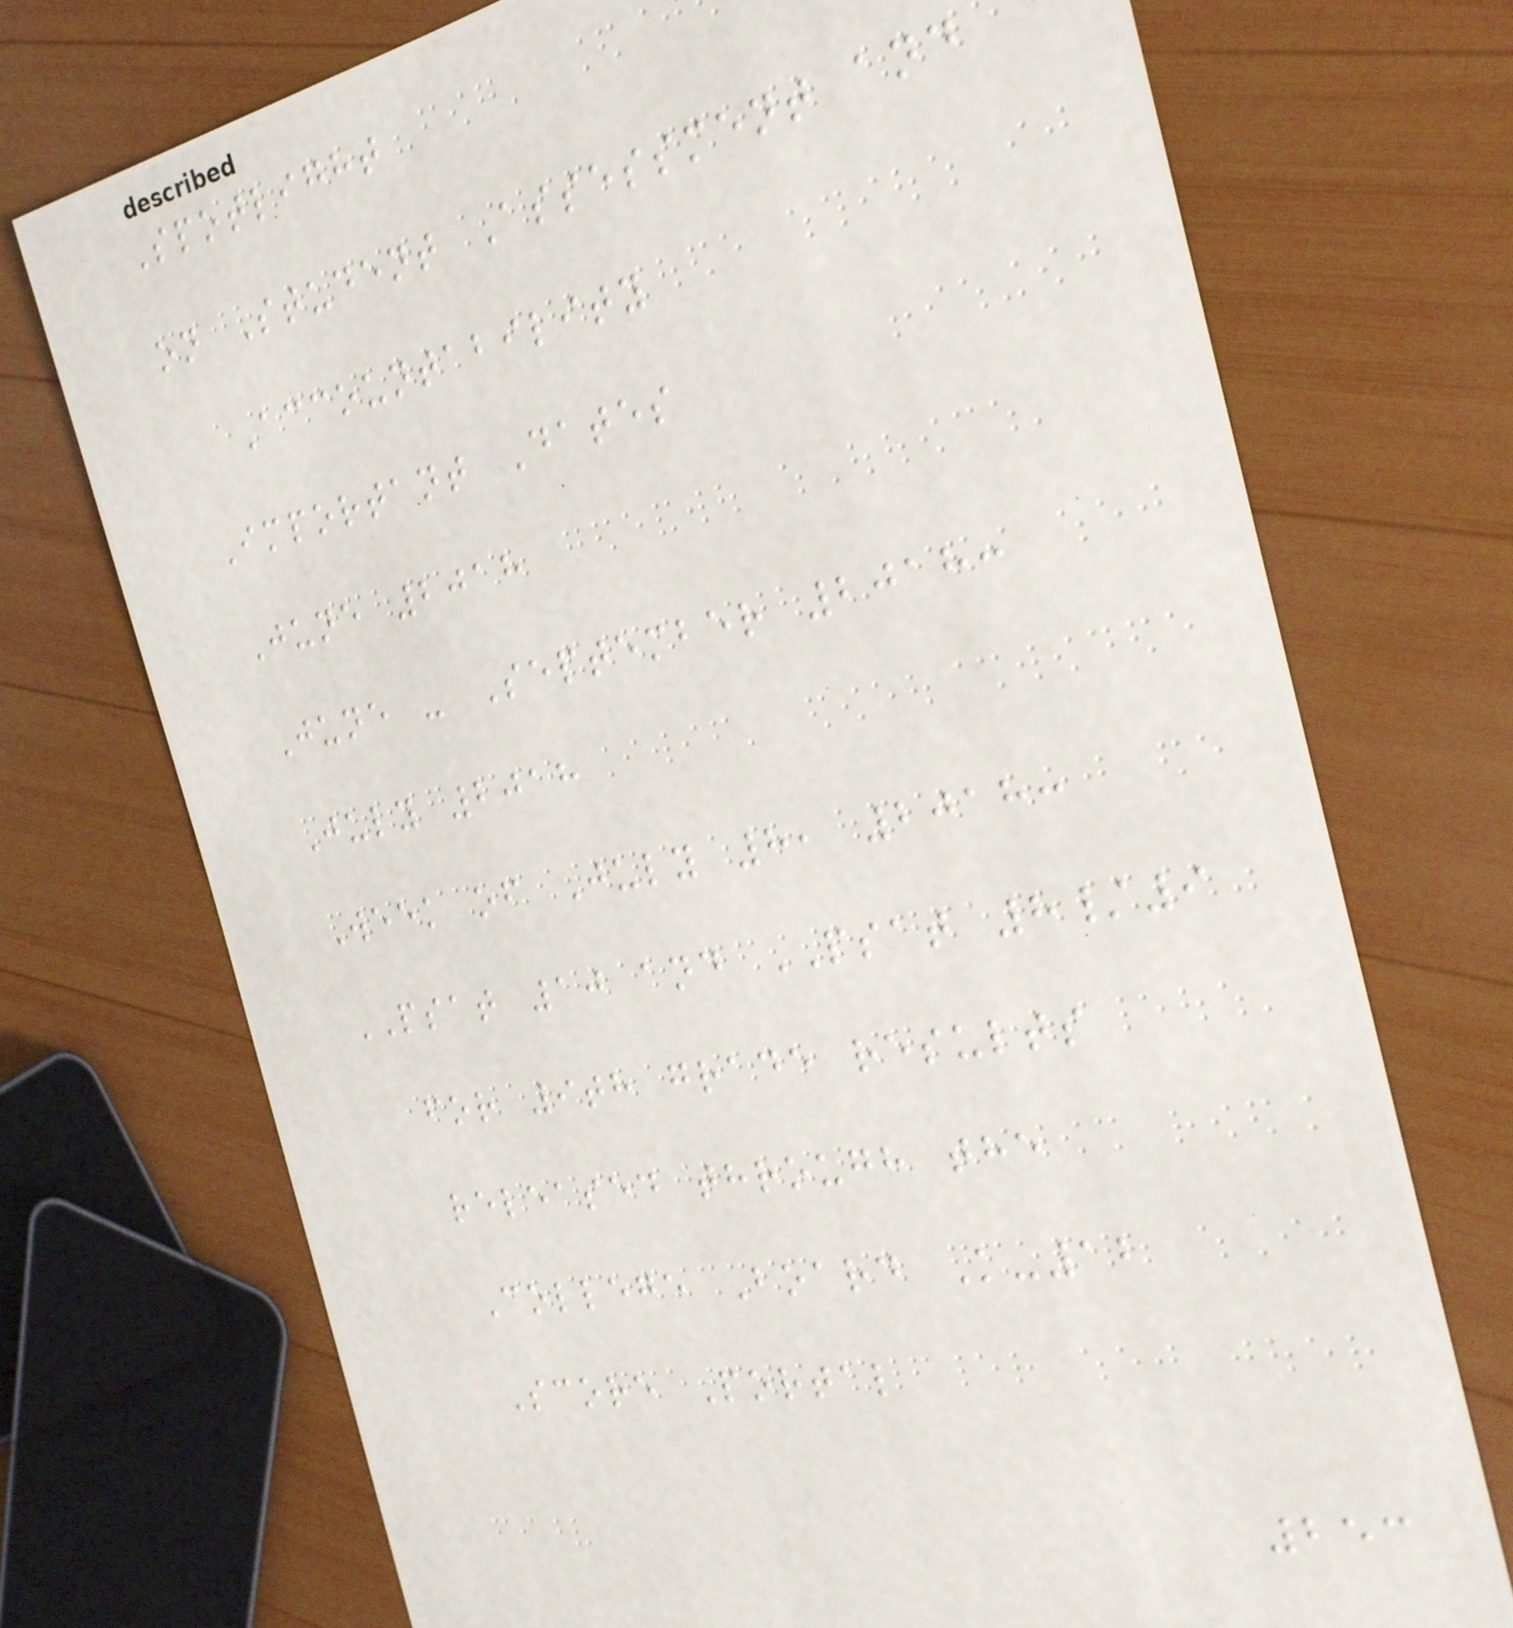Spotlight
on Student Assessment and
Accountability
Important Dates
June 2018
June - September 2018:
July 2018
Week of July 8, 2018:
PSAT 10 and PSAT 8/9
for 9th grade results
released through the
College Board K-12
Score Portal
253
